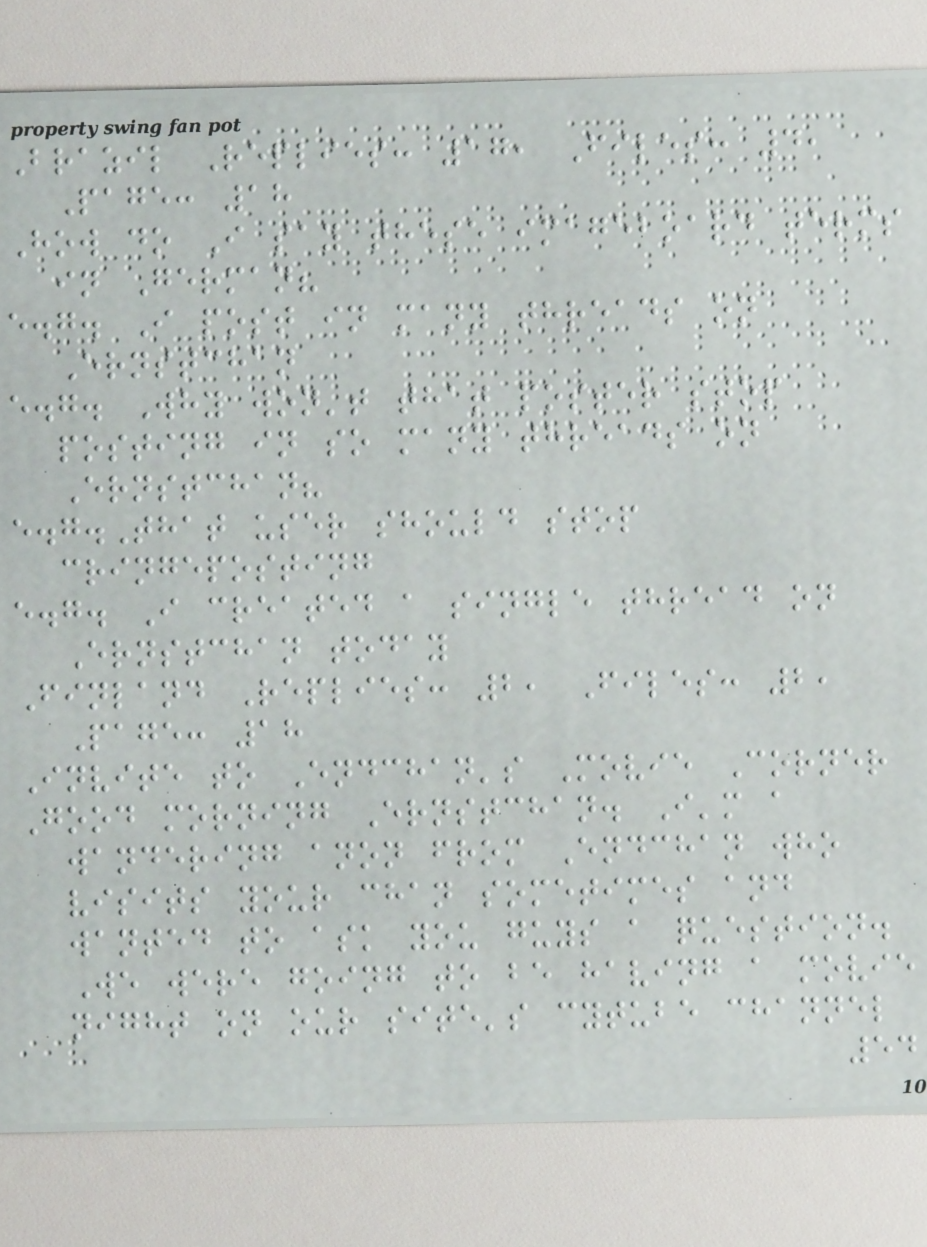Brazil Replies: 17, Files: 4,
Page: 18
How do I say these imageboard terms
in German?
e.g. I post in many threads on
Ernstchan
e.g. Why won't that poster stop
posting in so many threads on
Ernstchan?
e.g.That user should stop
cringeposting
e.g. I created a single thread on
Ernstchan today
Finland Replies: 2, Files: 2,
Page: 18
Invite to Endchan's Movie Corner
Good morning Ernstchan. I'm a
wandering anon from Endchan who
visits your chan sometimes and
wanted to ask you guys a question.
We were going to be having a movie
night on our site's cytube channel
54
